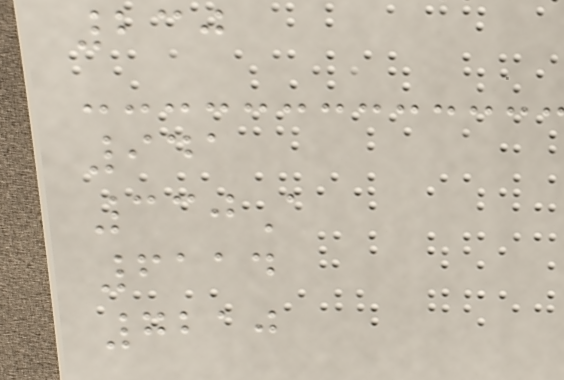230
941
330A
6114
7210
